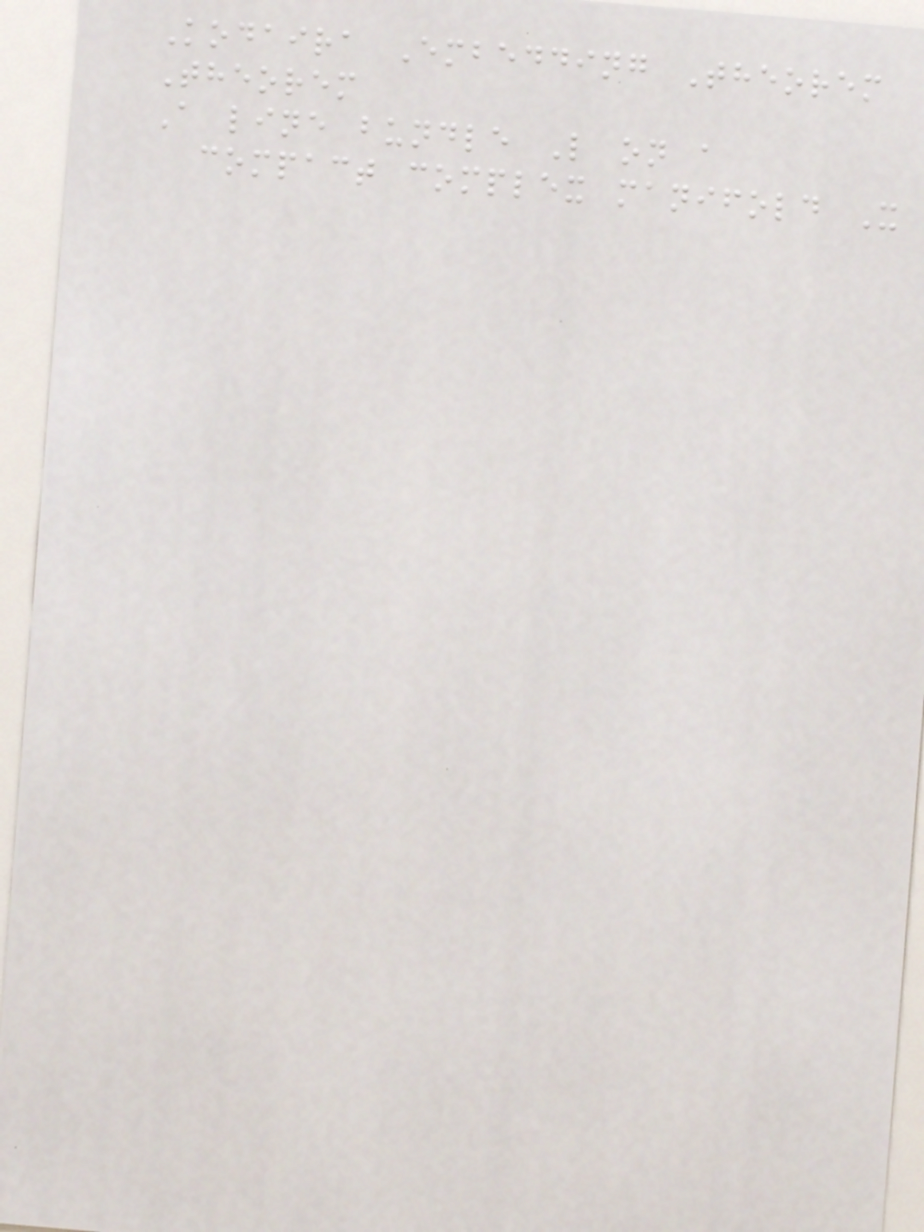Kodaira Embedding Theorem
Theorem
A line bundle L on a
compact complex manifold X
